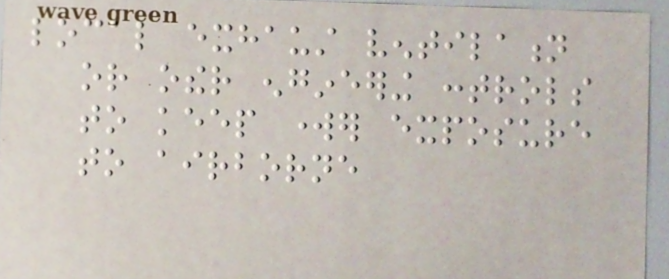local exhaust ventilation
or other engineering controls
to keep worker exposure
to airborne
